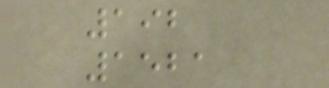192
1521
